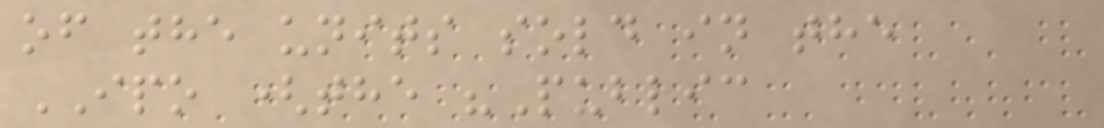of the units sold in the
IPO (the "Public
